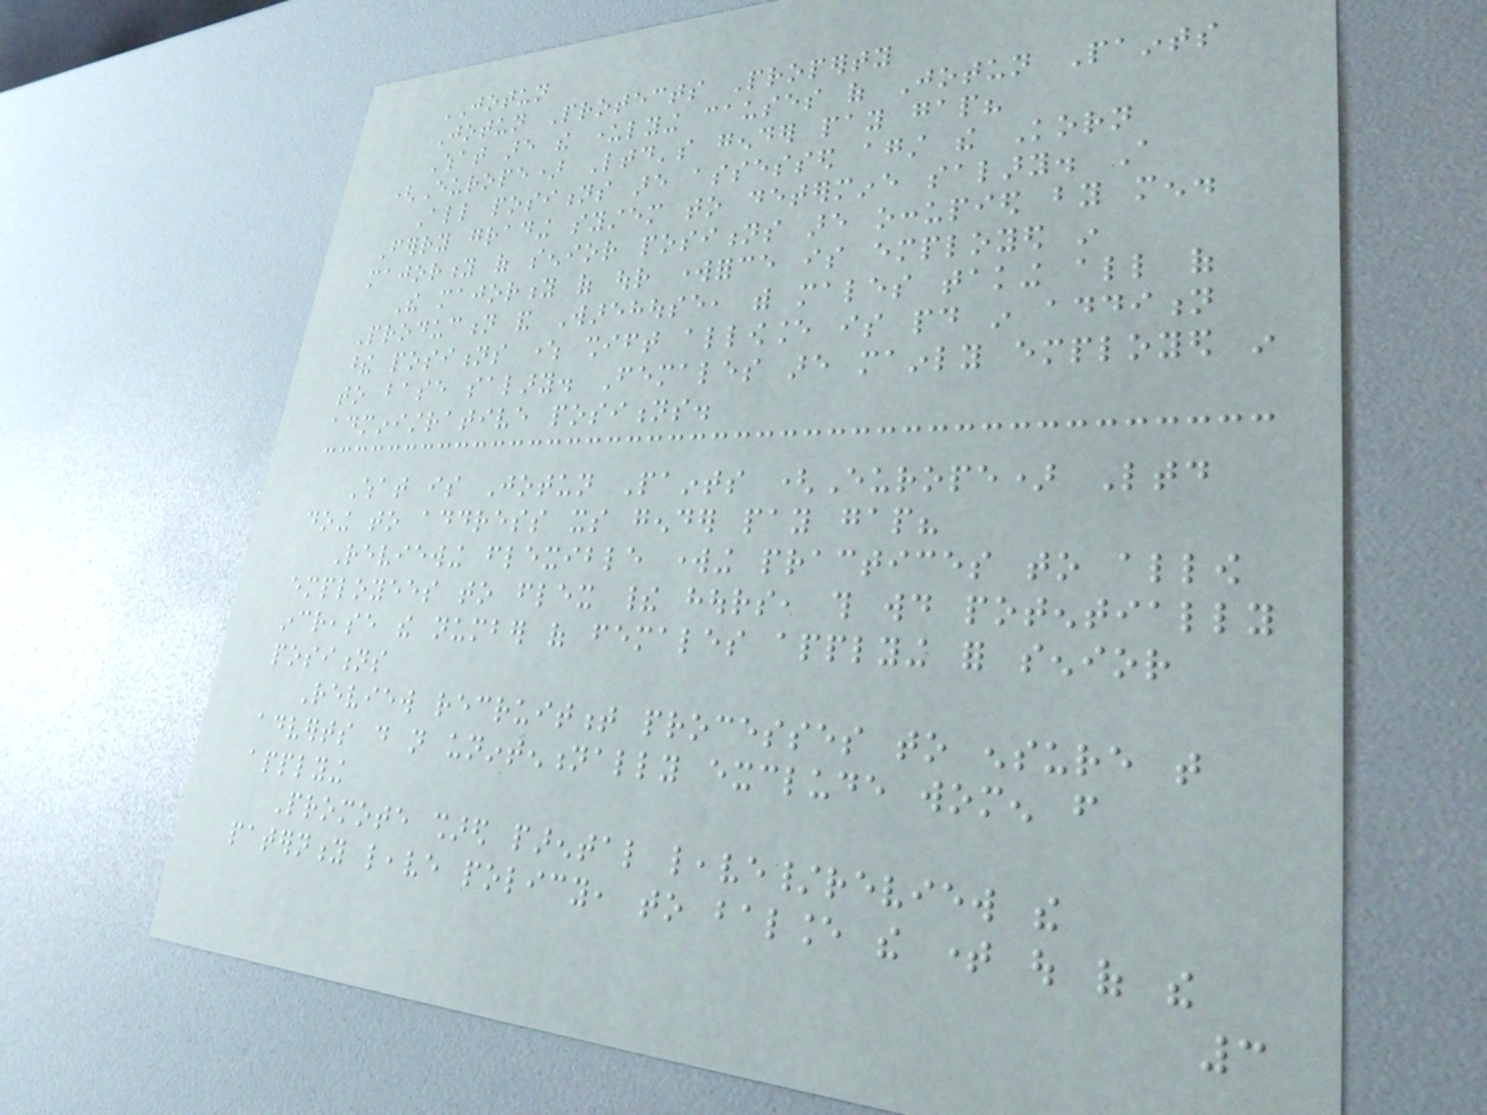JOTUN
Jotun Protects Property
What are the underlying causes of Jotun Paints
(Europe) Ltd's gender pay gap?
All positions are assessed against the Korn
Ferry grading system to determine salary. A
majority of senior positions are occupied by men.
The majority of our workforce is employed in
Production and Warehouse, with males taking all of
these positions where shift allowance is paid in addition
to base salary. Females are mainly employed in
administrative positions.
What is Jotun Paints (Europe) Ltd
doing to address its gender pay gap?
Reviewing flexible working practices to allow
employees to flex their hours, this would potentially
increase the number of females applying for senior
positions
Review recruitment processes to ensure that
adverts do not unintentionally exclude women from
applying
Promote shared parental leave/review the
paternity leave policy, to balance the time out of the
3
